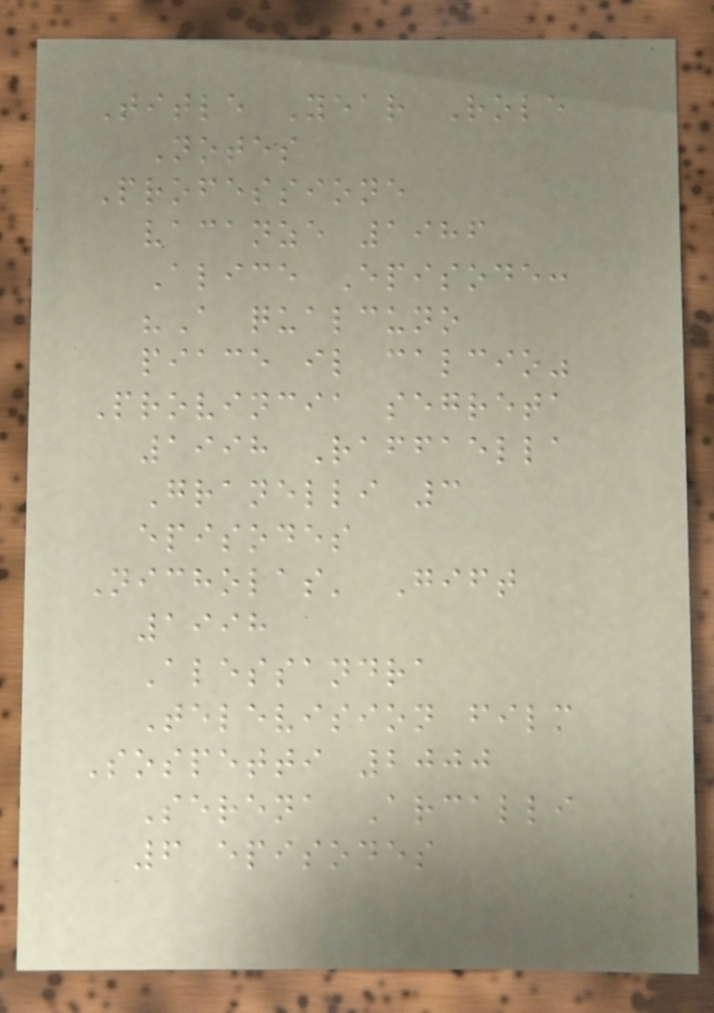Title Year Role
Notes
Professione
vacanze 1986
Alice Episode:
"A qualcuno
piace il calcio"
Provincia segreta
1998 Raffaella
Granelli 3
episodes
Nicholas' Gift
1998
Alessandra
Television film
Sospetti 2000
Serena Arcalli
6 episodes
